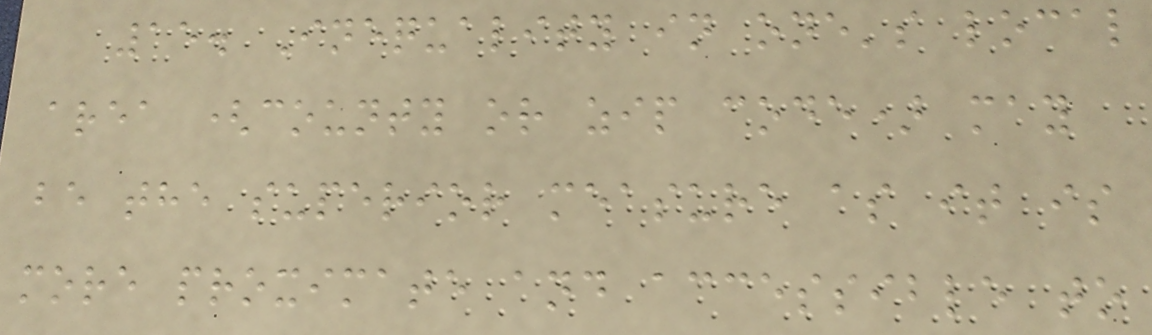15. Inequality in one's local
area (county or zip code) may
be the superior measure as it is
more proximate and accessible to
